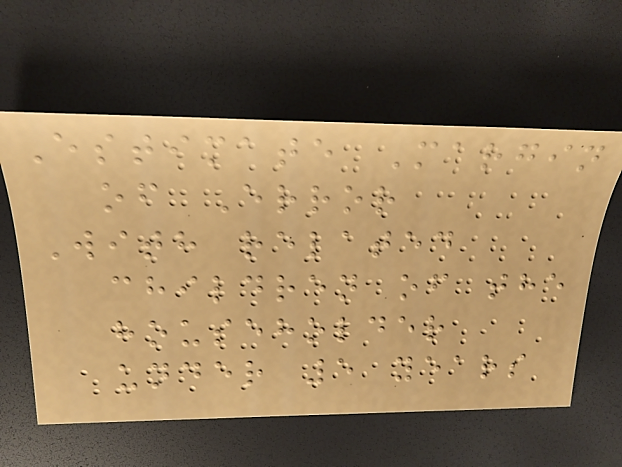Estimate Margin
of Error
With related
children of the
householder
under 5 years
